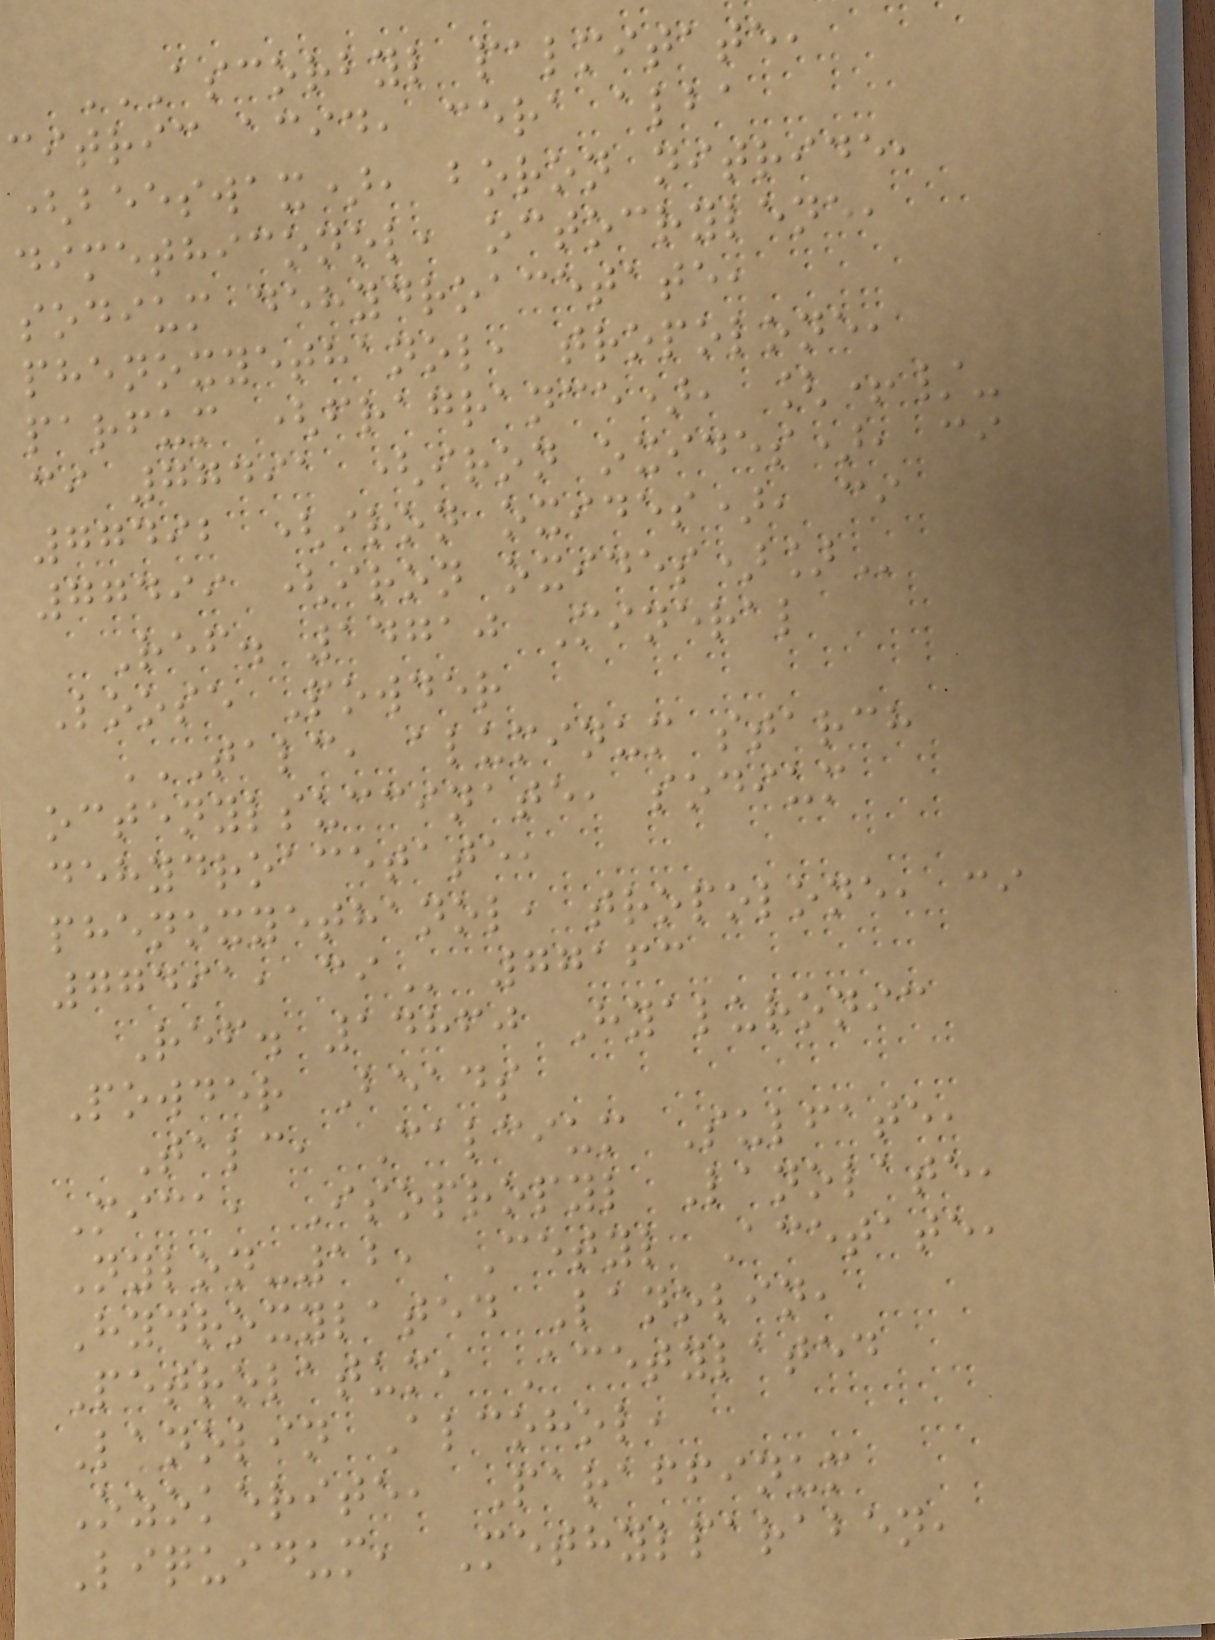ASCORBYL PALMITATE,
CITRIC ACID, CERA ALBA
(BEESWAX), BORON NITRIDE,
DIMETHICONOL, OCTOCRYLENE,
SODIUM DEHYDROACETATE,
PHENOXYETHANOL, TROPOLONE,
PARFUM (FRAGRANCE), [+/-
CI 77491 (IRON OXIDES), CI
77492 (IRON OXIDES), CI
77499 (IRON OXIDES)]
Ref. 14710 Mineral
Loose Powder
TALC, ALUMINUM STARCH
OCTENYLSUCCINATE, SODIUM
DEHYDROACETATE,
PHENOXYETHANOL, TROPOLONE, CI
77491, CI 77163
Ref. 14860 Hyaluronic
Powder Beads
Talc, Calcium Sulfate,
Mica, Isopropyl Lanolate,
Nylon-12, Cetyl Acetate,
Hydroxylated Lanolin,
Petrolatum, Acetylated
Lanolin Alcohol,
Ozokerite, Paraffinum
Liquidum, Methylparaben,
